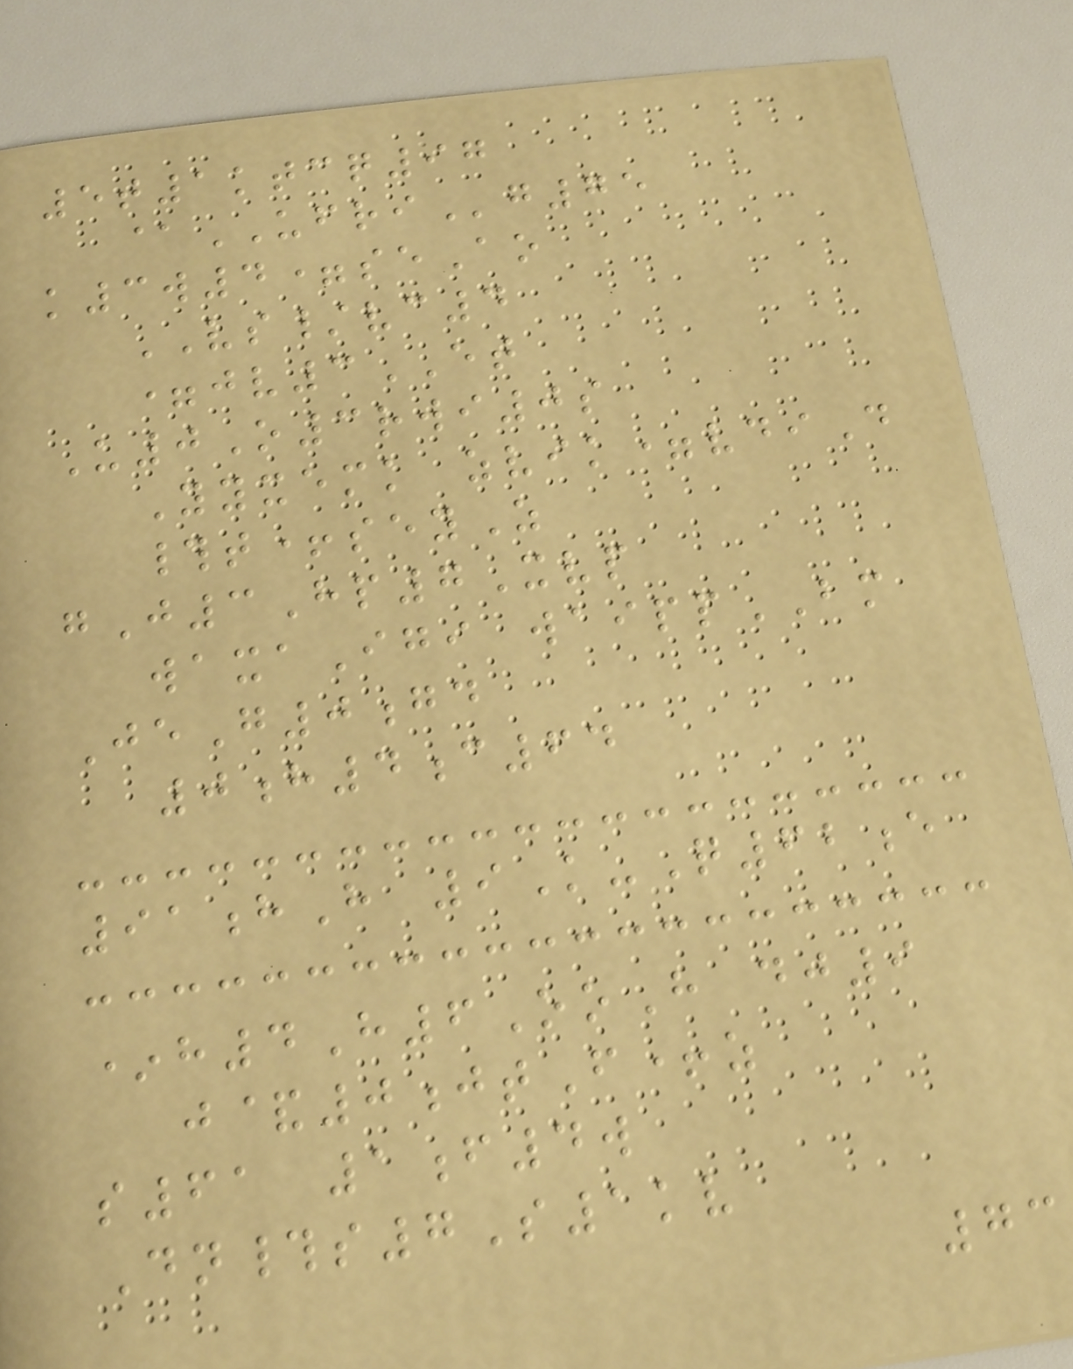5t1ktcq97
@UFRIg75
k3w4=seAo
VS/vc4
=jv3ET
U0O3rwi0s
Yyxemk zvik=vdiD
#t+seyZ
gJ3Hp7Xvp
waxaIgi waippBM
JeG0gd
0h4c64
91hH 9K-Q62e
*h4H6OoH dj9
j&0jtF+z
s61 1f4w
Dn#s7S1kv
73
